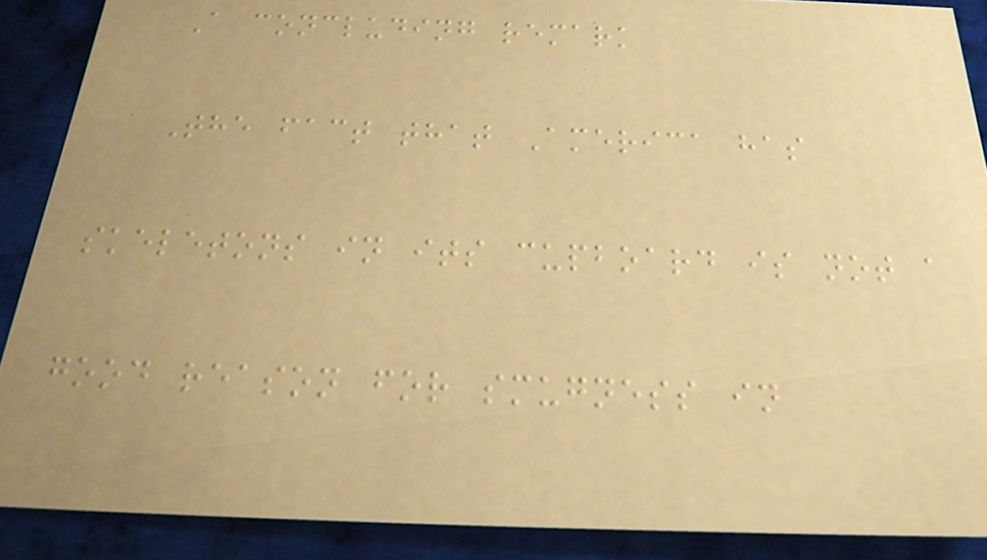A concluding remark
The fact that America has
skeletons in its cupboard is not a
good reason for smugness in
